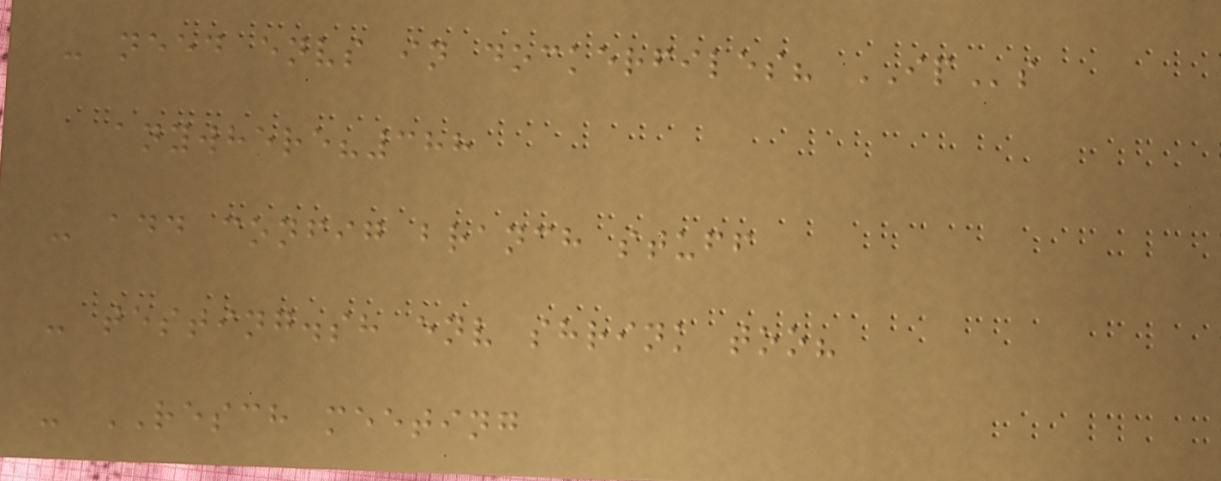- need envs in dockerfiles? IPs
anywhere?388
- add config branch stuff
- testing.sh env shrink too?
- RESCH meeting
